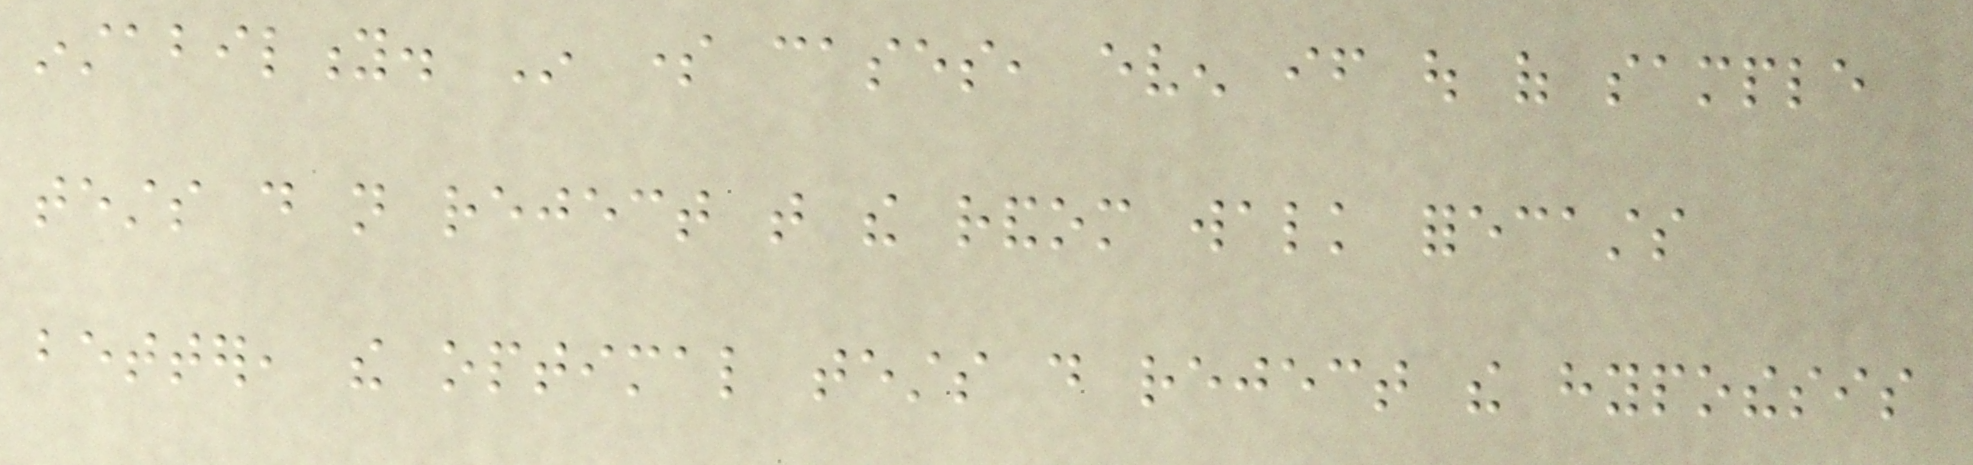instability. In some cases, even if out of sample
tests do not reject that the random walk forecasts
better, the optimal tests do reject the hypothesis
